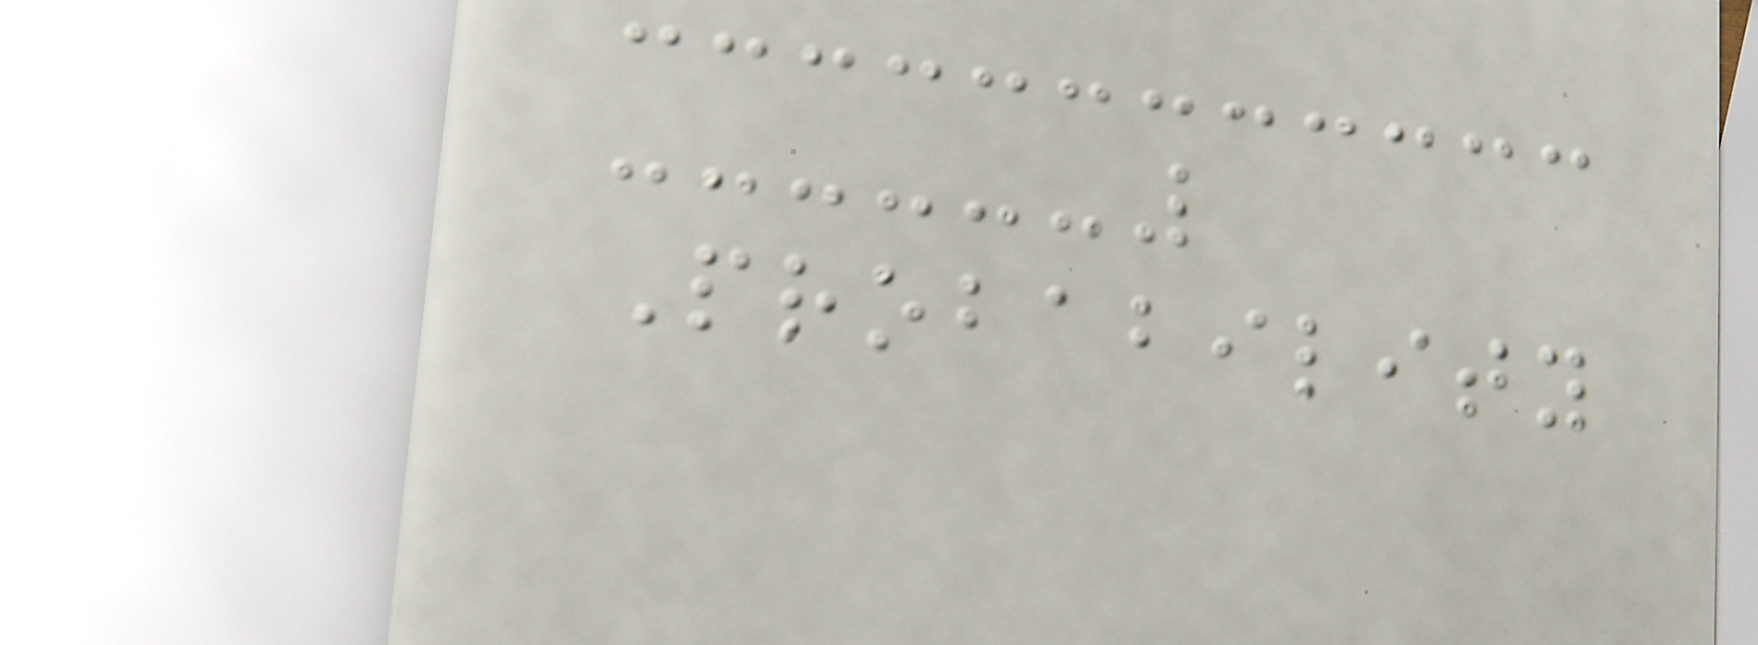Probability
